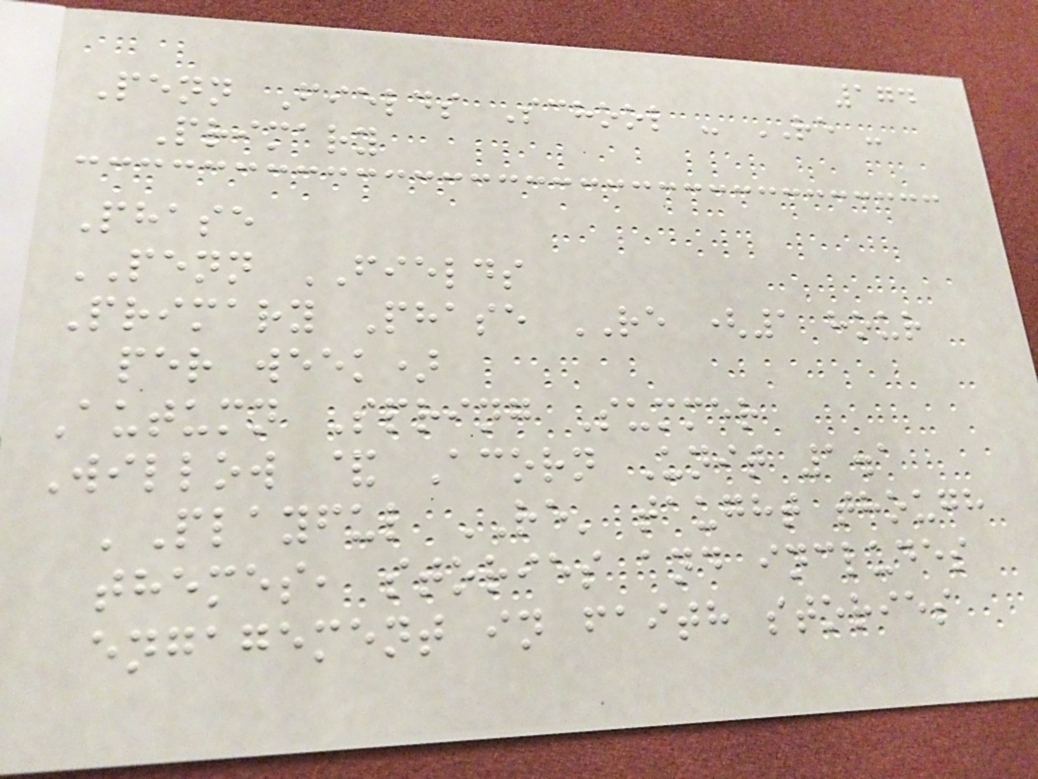174
Penn Fields School - RE -
Primary
Phase
PENN FIELDS
Primary Phase RE (1 hour
per week)
Autumn Spring Summer
Willow & Acorn Unit 1.1
'Playful RE' taught though
themes, stories and includes
engagement in faith stories
